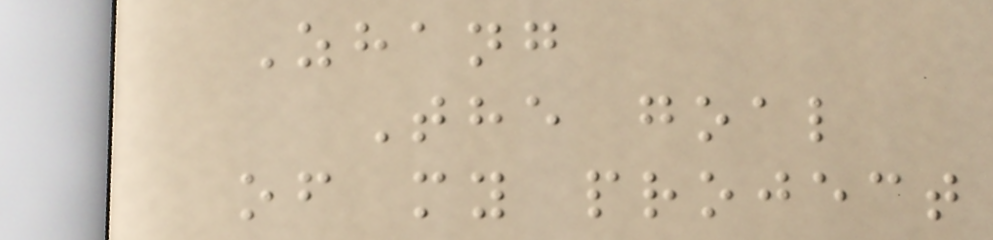Zhang
The goal
of my project
